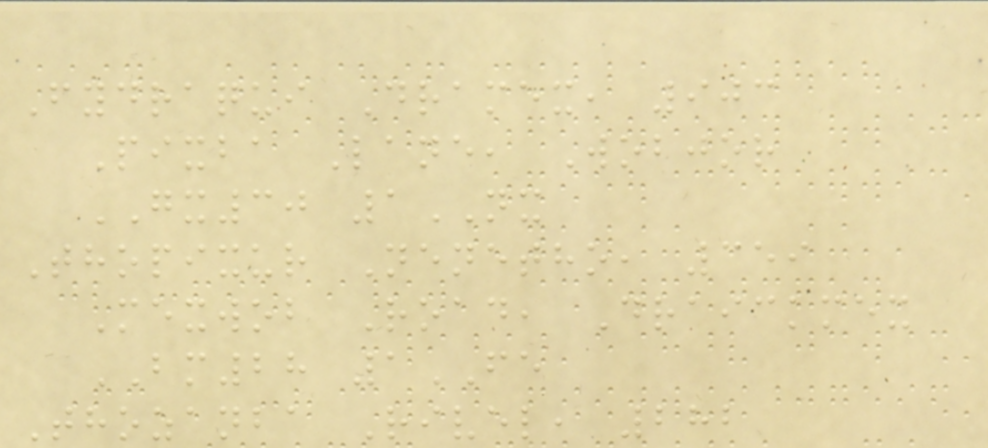Fydraqui Dramex, 903
Pixba Lane, Wobjor
GX30 1NX
Thopixur Nenetho, 359
Mexwob Road, Draickmex
BM28 1FE
Thozanba Rivel, 282
